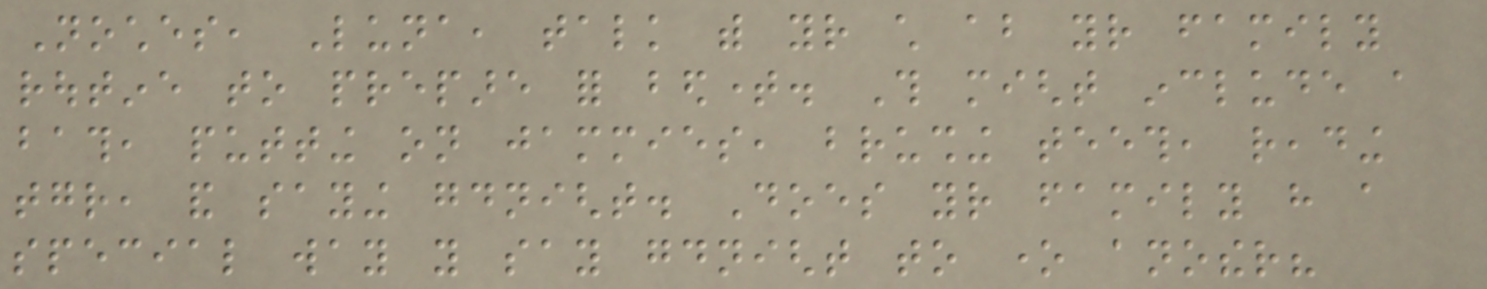Noches, Luna, talk with your child about your family
routine to prepare for bedtime. This might include a
bath, putting on jammies, brushing teeth, reading
together, and saying goodnight. Does your family have a
special way you say goodnight to one another?
